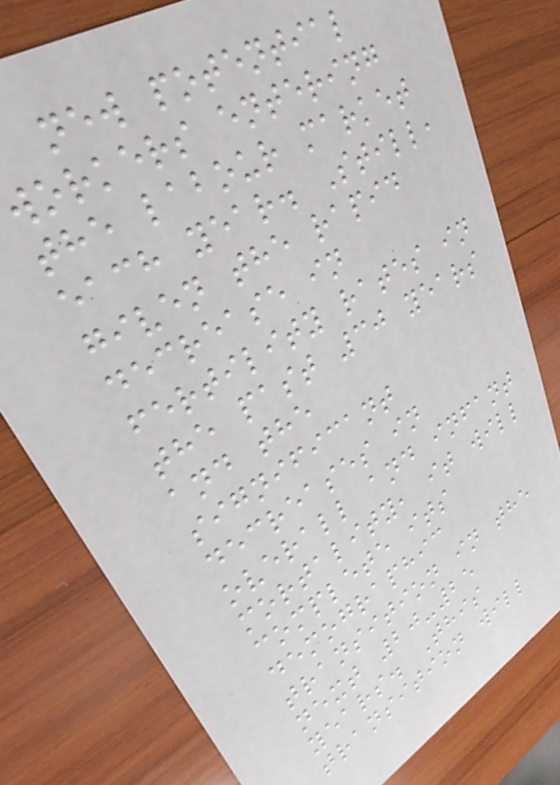new potential
workers entering
the labour market
each year. Still,
given the rapid
decrease in
fertility rates in
the past 30 years
and the
significant
decreases in
overall and infant
mortality, it will
complete its
demographic
transition in the
next 20-25
years. This
transition will
